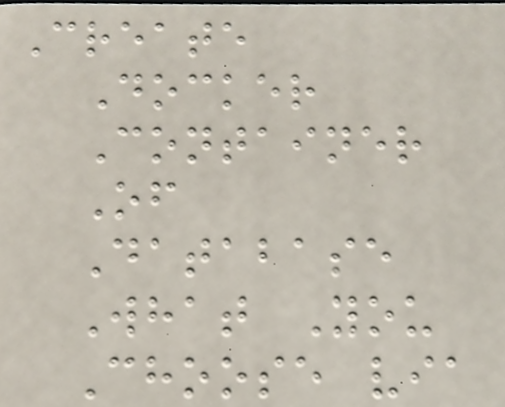Create
Docker
Container
Of
Database
What You
Choose via
